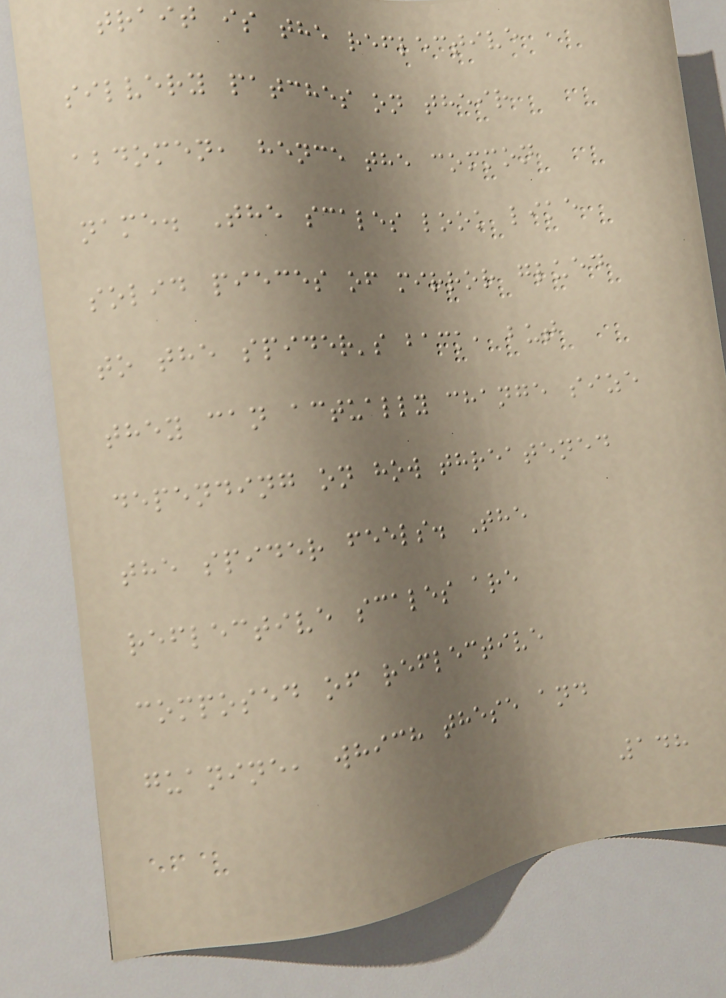trait is the reflective
silvery patches on their
abdomen, hence the common
name. The scales look like
solid pieces of mirror glued
to the spider's back, but
they can actually change size
depending on how threatened
the spider feels. The
reflective scales are
composed of reflective
guanine, which these and
148
